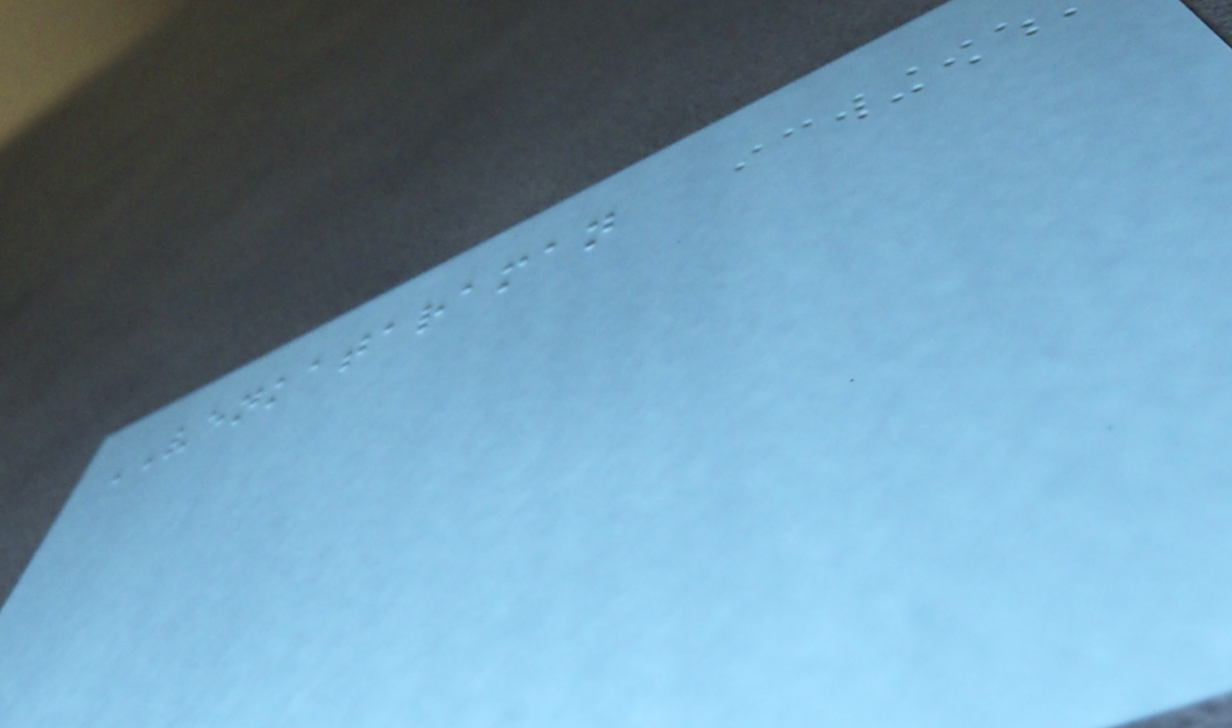VENKATARAMAN
